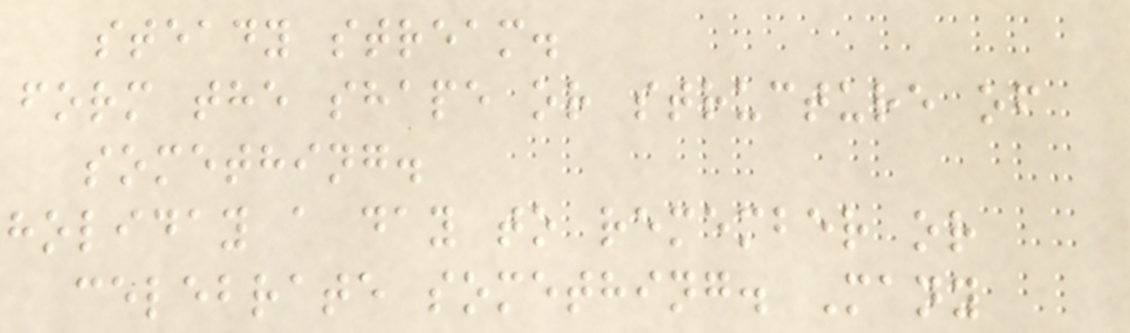steady stream.
form the shape or structure of
something.
holiday a day to remember or
celebrate something. Many
